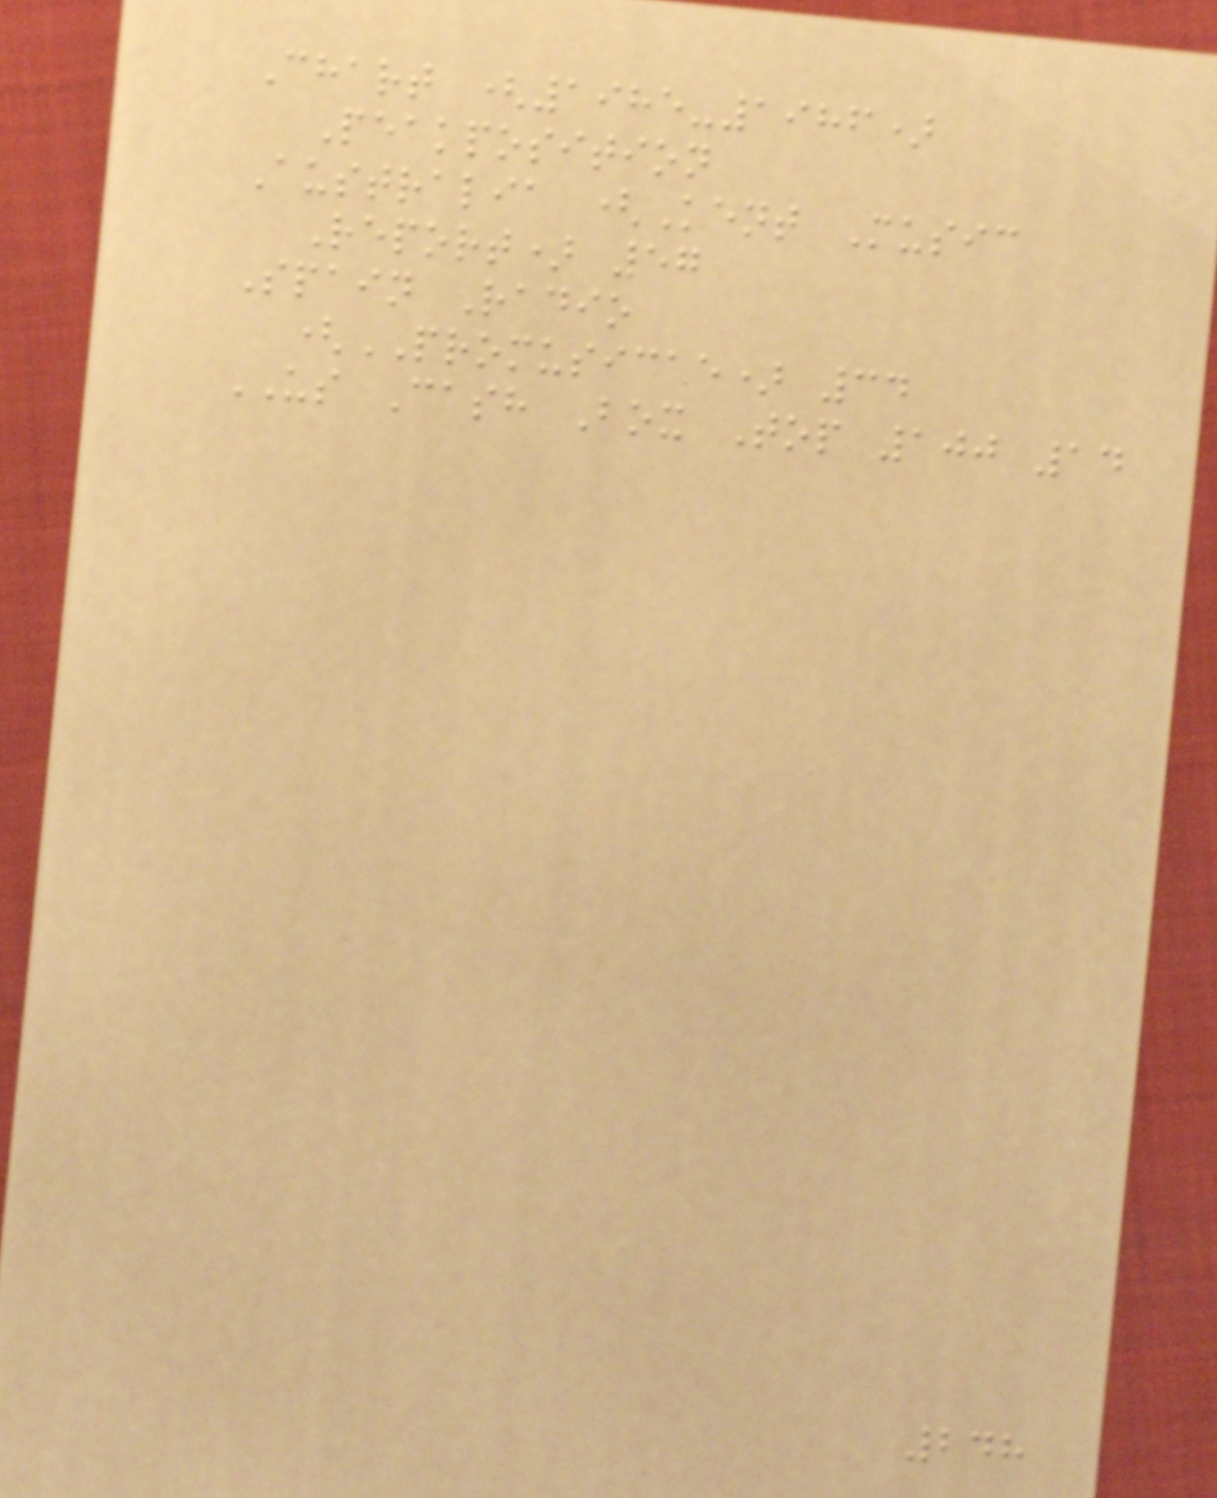Chart (1985-1986)
Peakposition
Australia (Kent Music
Report) 57
Spain Radio
(PROMUSICAE) 34
US Cash Box Top 100 14
248
